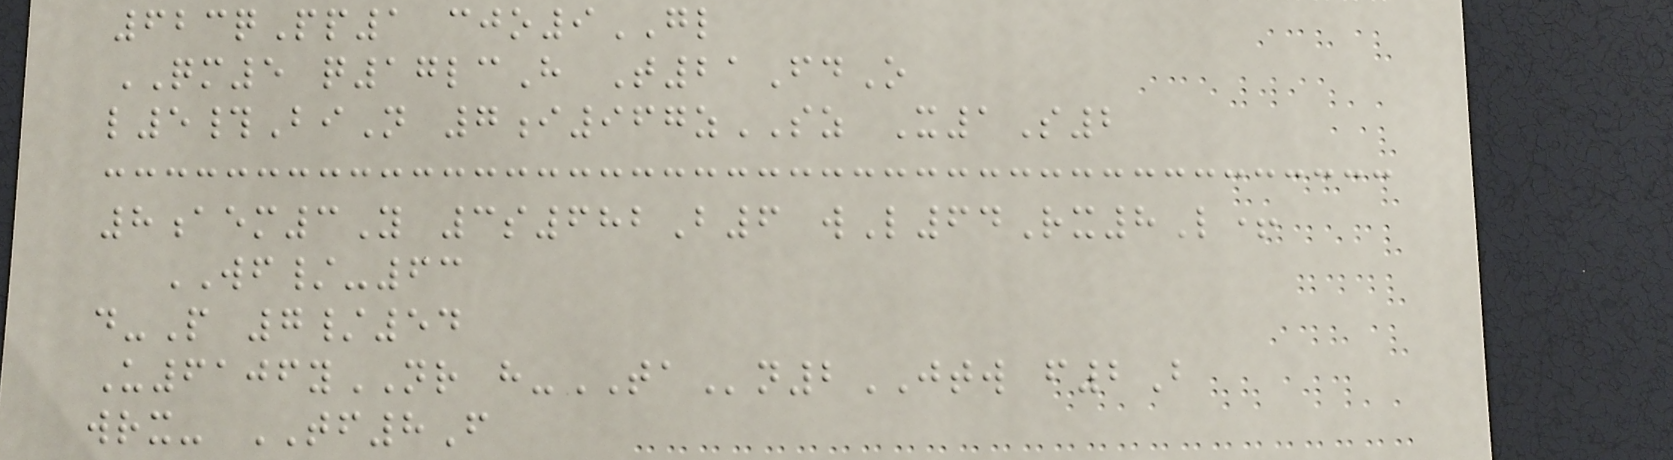623qPp1 cjo9GL
QM5 q17lcH T21FdO
l5#BiN 7i967zSZ X1S2
8aem3Y 3s682B6 wL64Rx8L+
WF/-63
d-P 7/54
U6106yNR h-TAn2JTW f2B
wrx- TF8F
